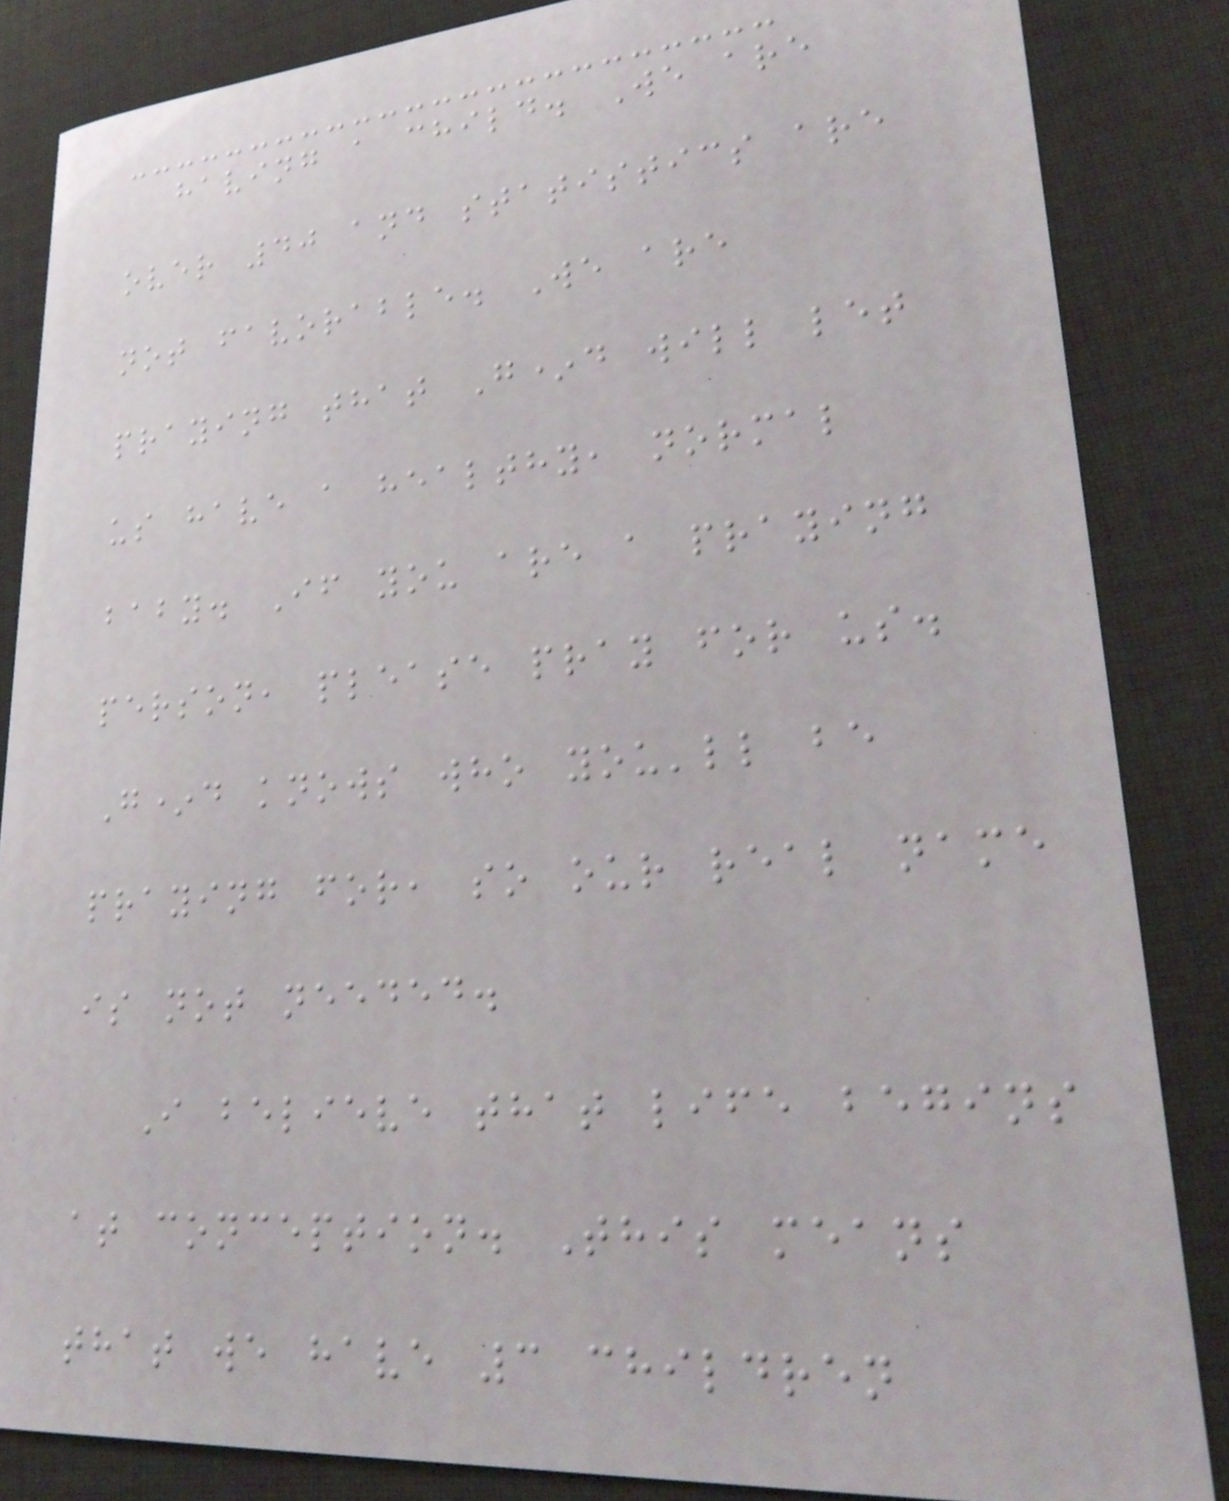having a child. We are
over 40 and statistics are
not favorable. We are
praying that G*d will let
us have a healthy, normal
baby. If you are a praying
person, please pray for us.
G*d knows who you'll be
praying for, so our real name
is not needed.
I believe that life begins
at conception. This means
that we have 3 children
